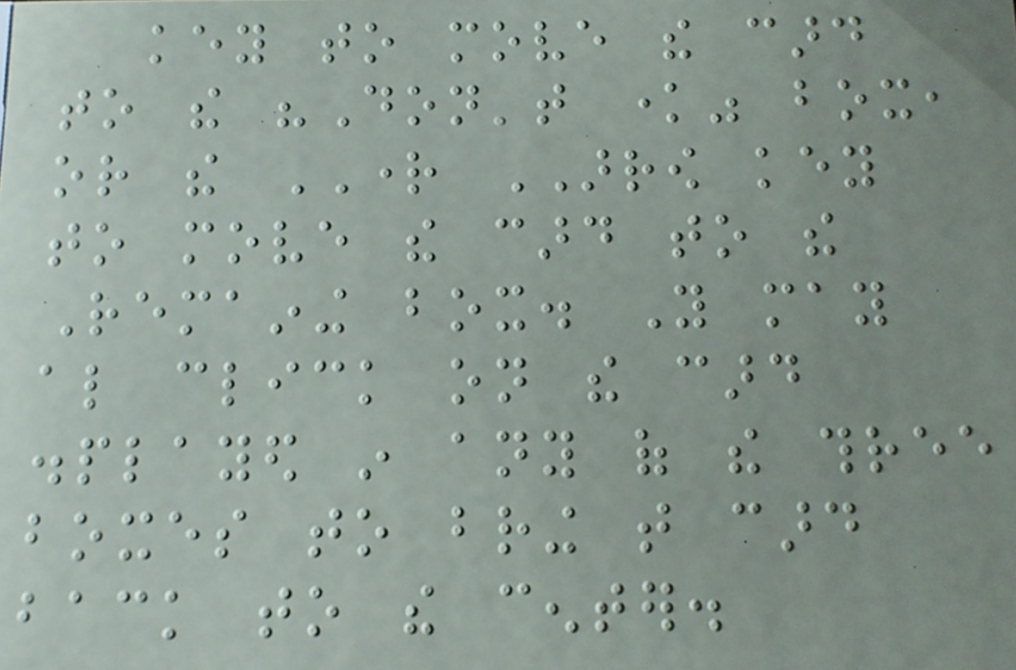key to move the card
to the "Don't know" box,
or the RIGHT ARROW key
to move the card to the
Remaining box. You may
also click on the card
displayed in any of the three
boxes to bring that card
back to the center.
